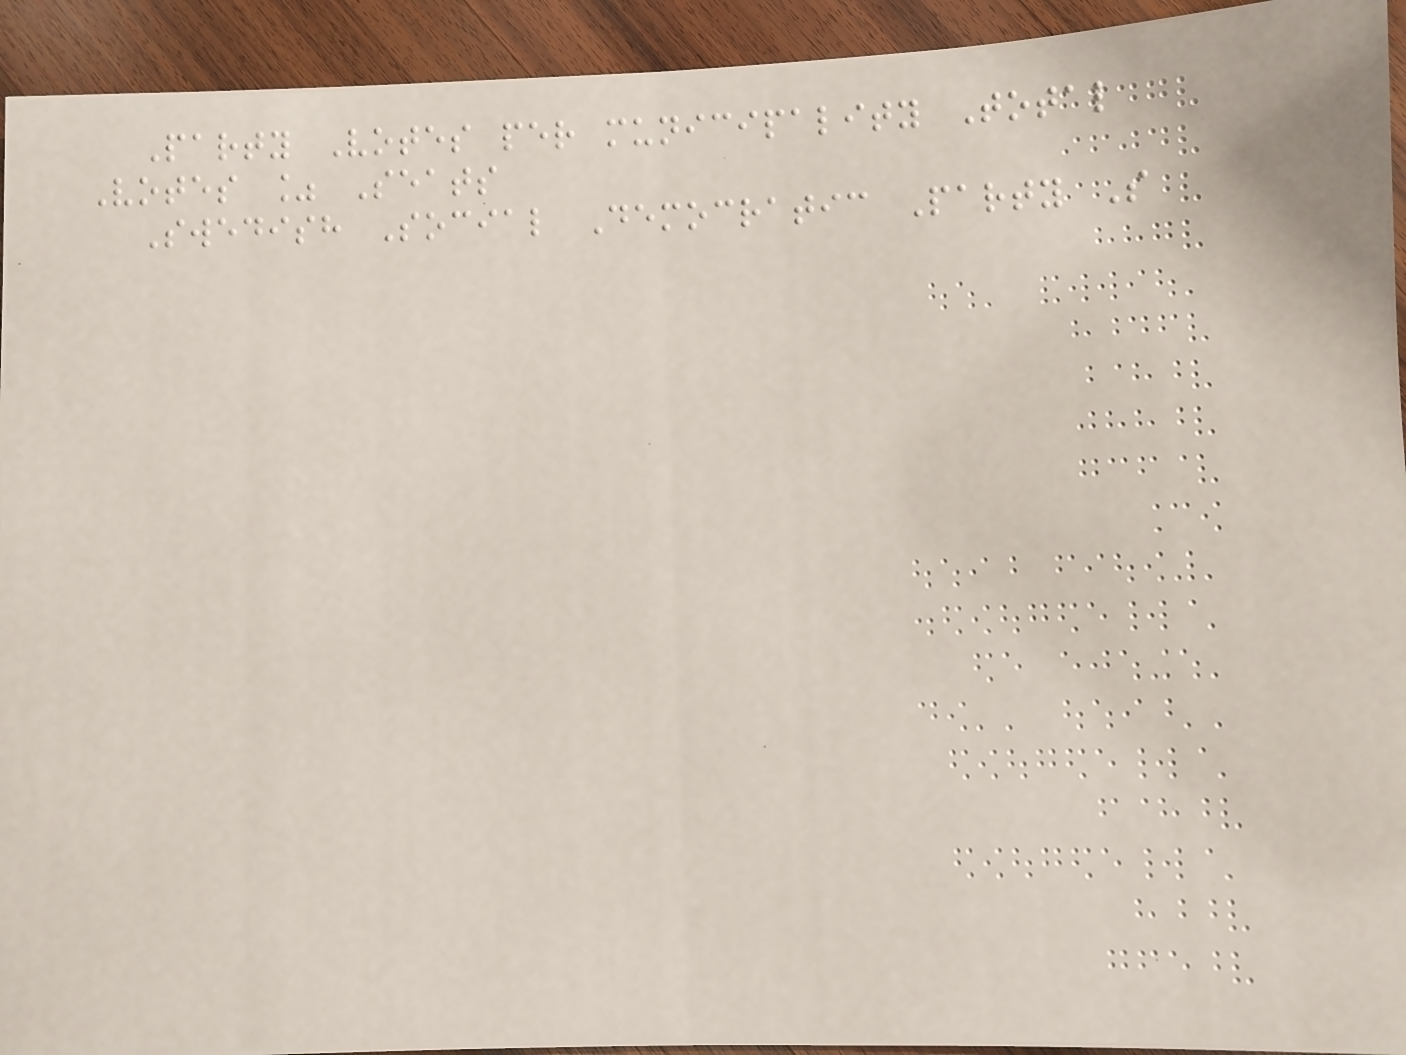Party Votes per municipality Total
Votes % Seats
Swedish Social Democratic Party S
